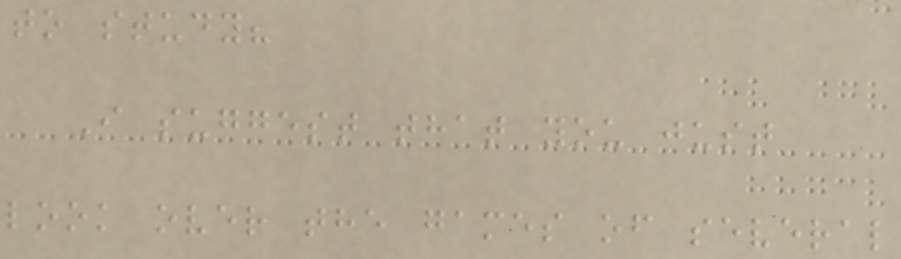to study?
I suggest that you just
look over the games of several
